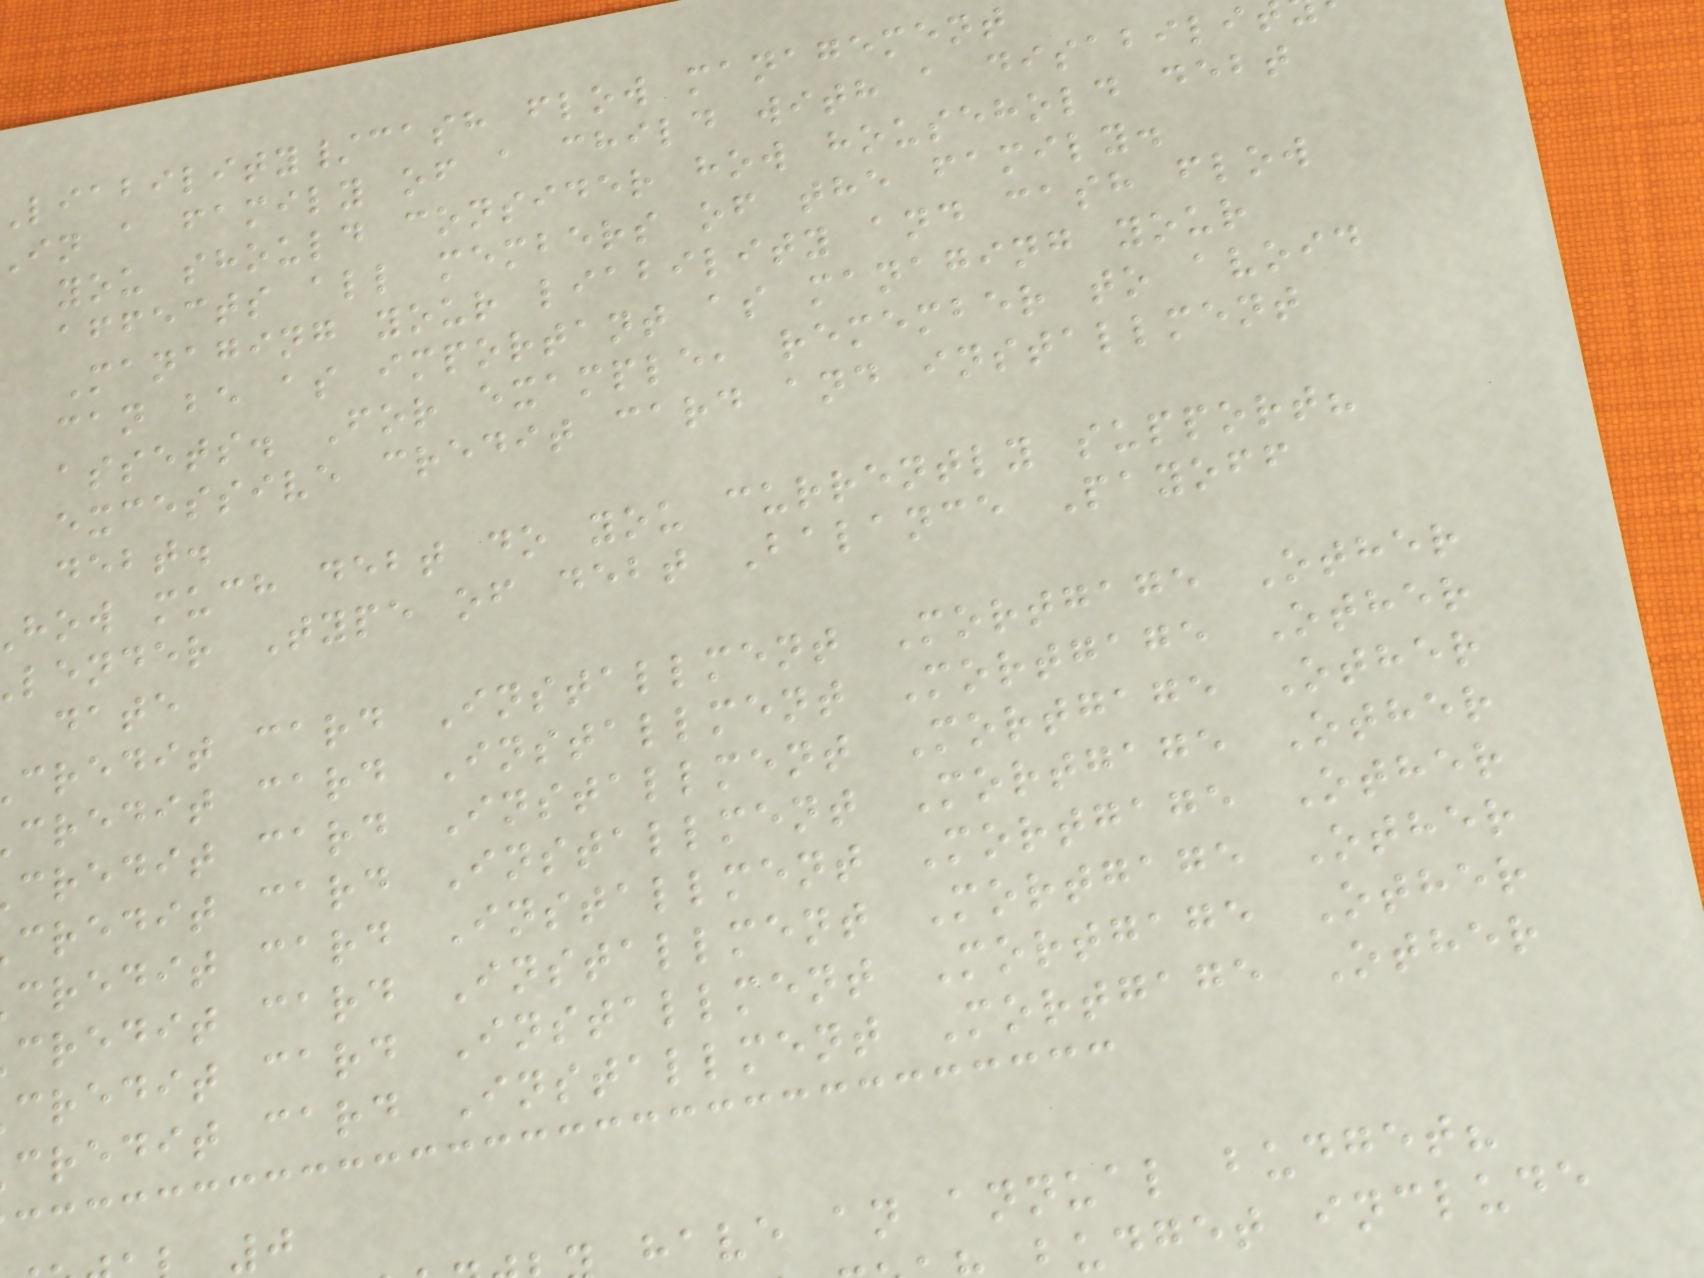liability/cash flow management
in a family of a child with a disabili
you should consider how household debt
affects all members of the family.
Managing your liability and cash flow
can be as important as managing your
assets. For example, remember to avoid
excessive credit card and installment
debt.
how much debt do you currently support?
lender Type of debt Balance Payoff
date
credit card Installment Mortgage Other
credit card Installment Mortgage Other
credit card Installment Mortgage Other
credit card Installment Mortgage Other
credit card Installment Mortgage Other
credit card Installment Mortgage Other
credit card Installment Mortgage Other
credit card Installment Mortgage Other
have an annual budget?
udget include
